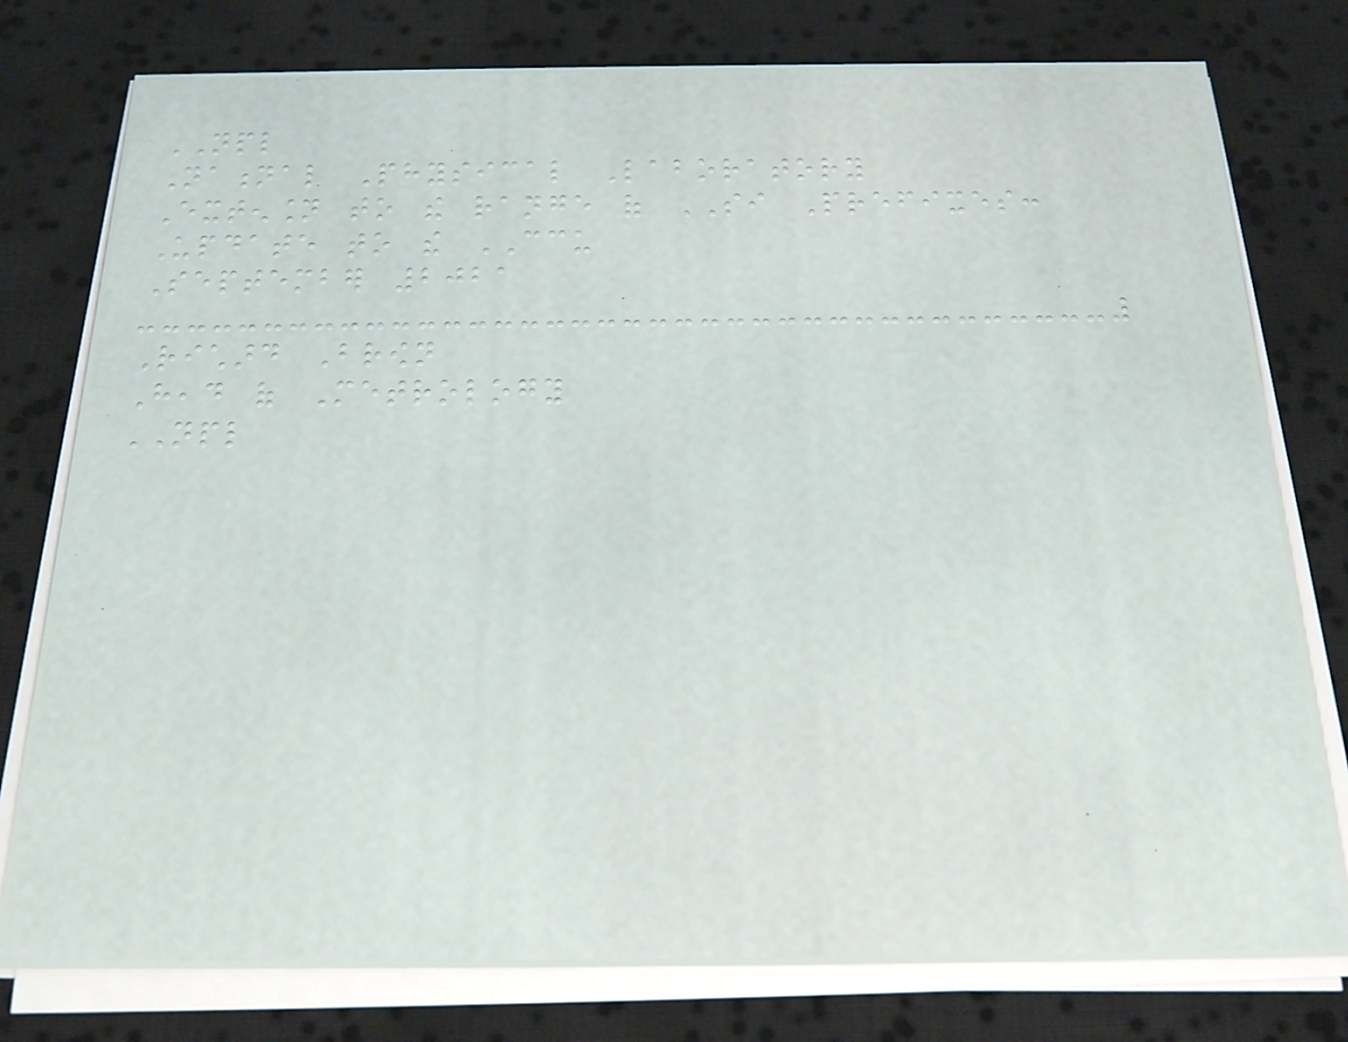NPL
National Physical Laboratory
Extension to the range of SI Prefixes:
Update to the CCU
September 2021
Richard Brown
Head of Metrology
NPL
